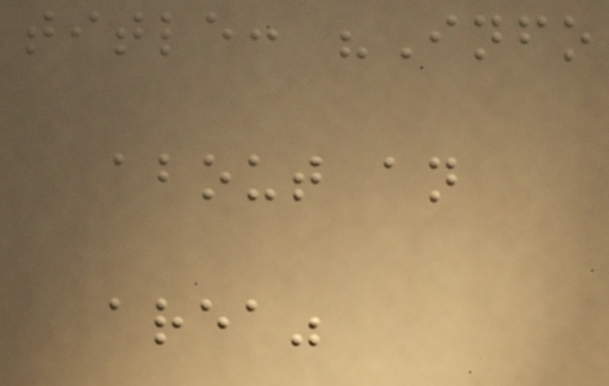title: "Info
about an
area"
